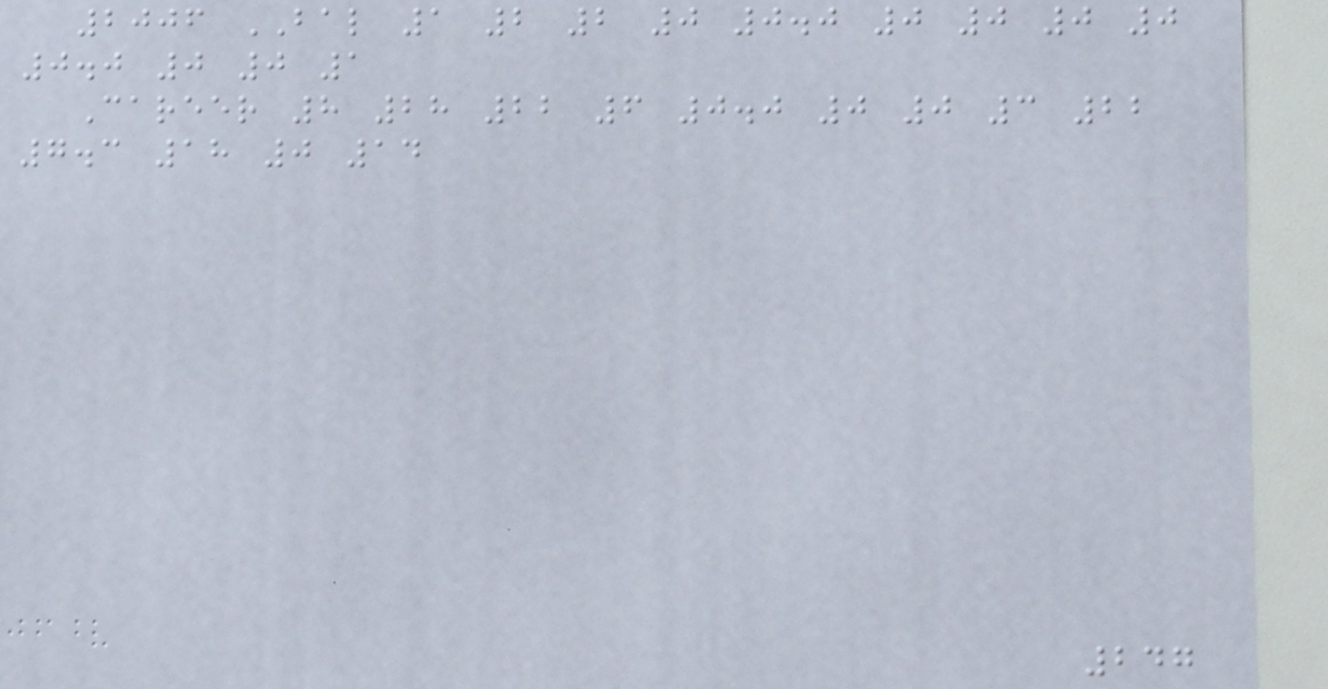2006 BAL 1 2 2 0 0.0 0 0 0 0
0.0 0 0 1
Career 8 28 22 6 0.0 0 0 3 22
7.3 18 0 14
247
